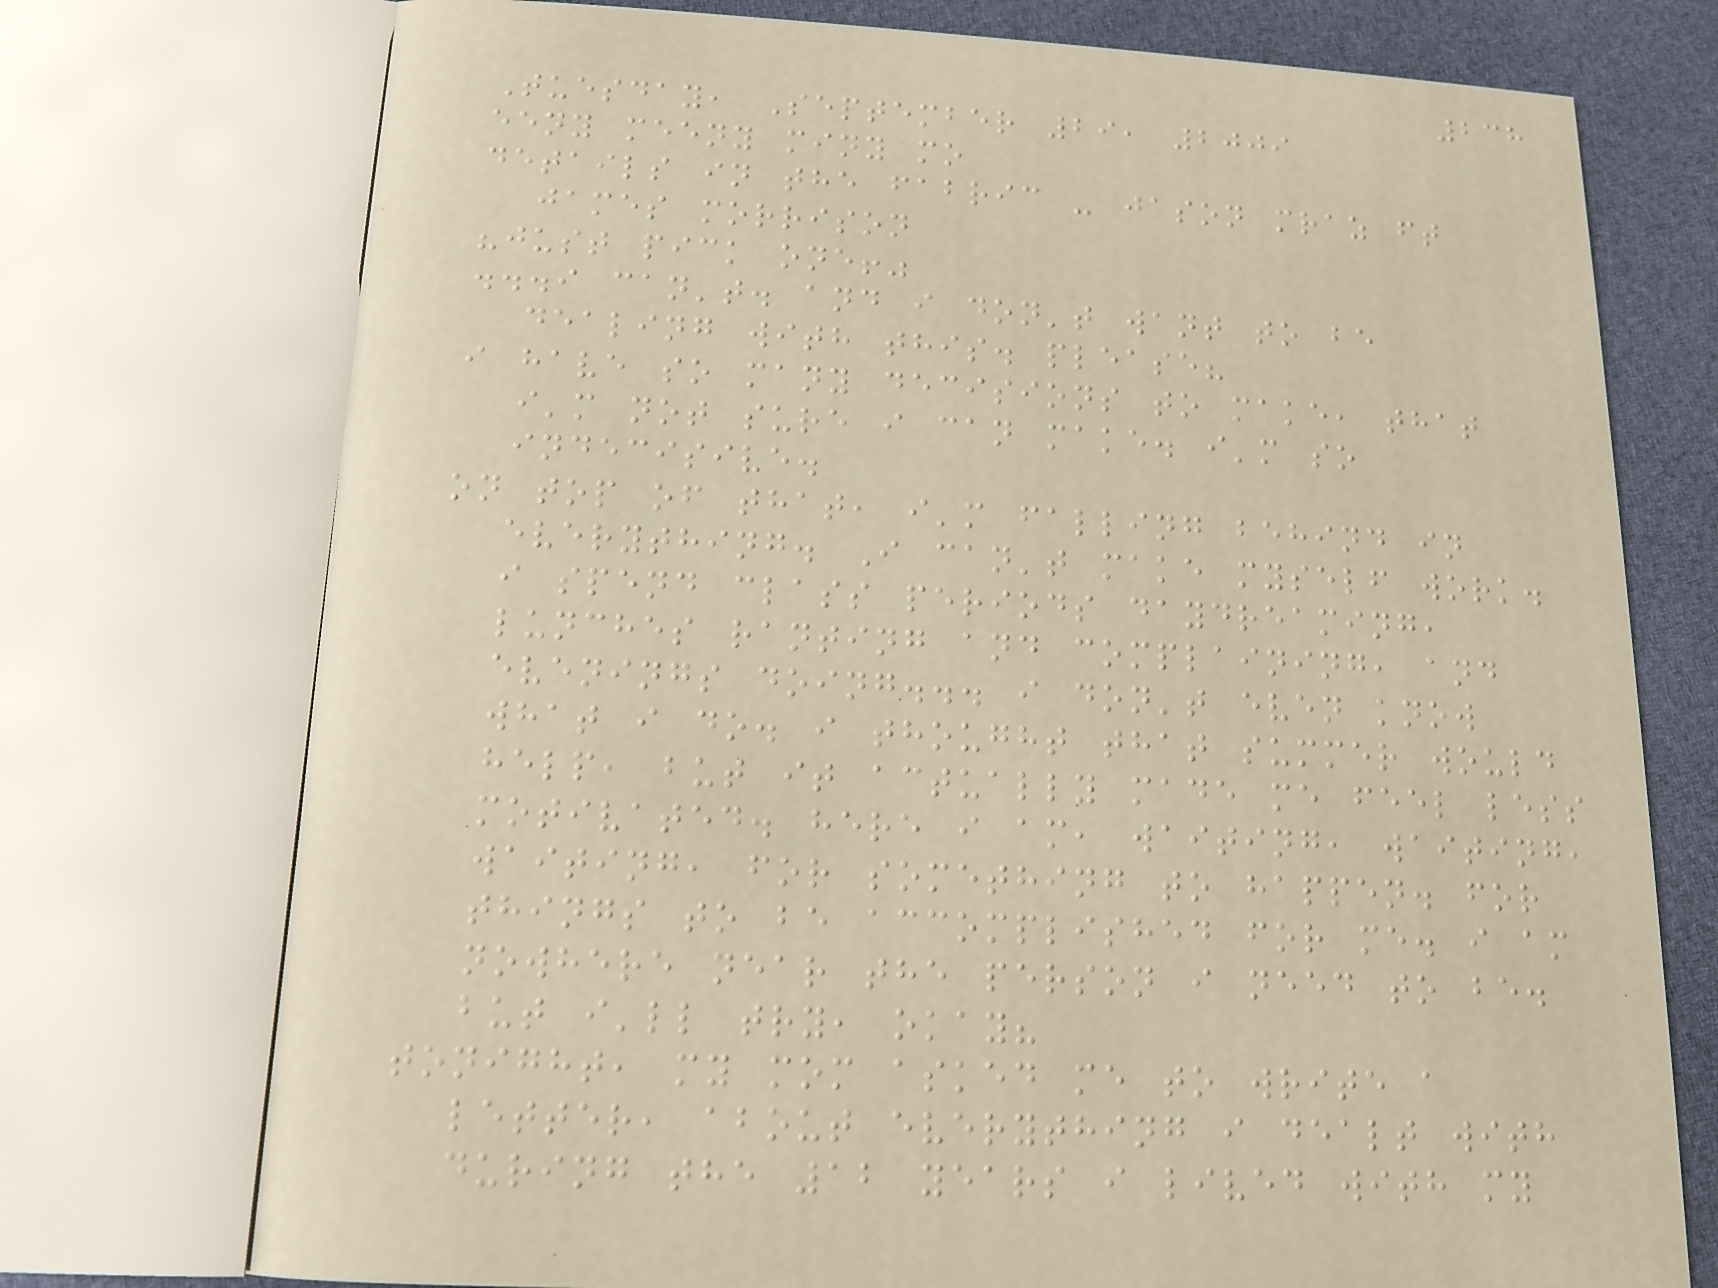238
Tuesday, September 29, 2009
eeny meeny miny mo
details in the fabric - jason mraz ft
james morrison
"just pick one!"
...i can't. and i don't want to be
dealing with this. please?
i have so many decisions to make, that
i'm not sure i can make. i'm so
indecisive.
on top of that, i'm falling behind in
everything. I can't make myself work.
i spend class periods daydreaming,
lunches ranting and complaining, and
evenings doing... i don't even know
what i do. i thought that summer would
help, but it actually made me feel less
motivated. here i am, waiting, waiting,
waiting, for something to happen. for
things to be accomplished for me. i am
nowhere near the person i need to be.
but i'll try, okay?
tonight, my mom asked me to write a
letter, about everything i dealt with
during the 12 years i lived with my
